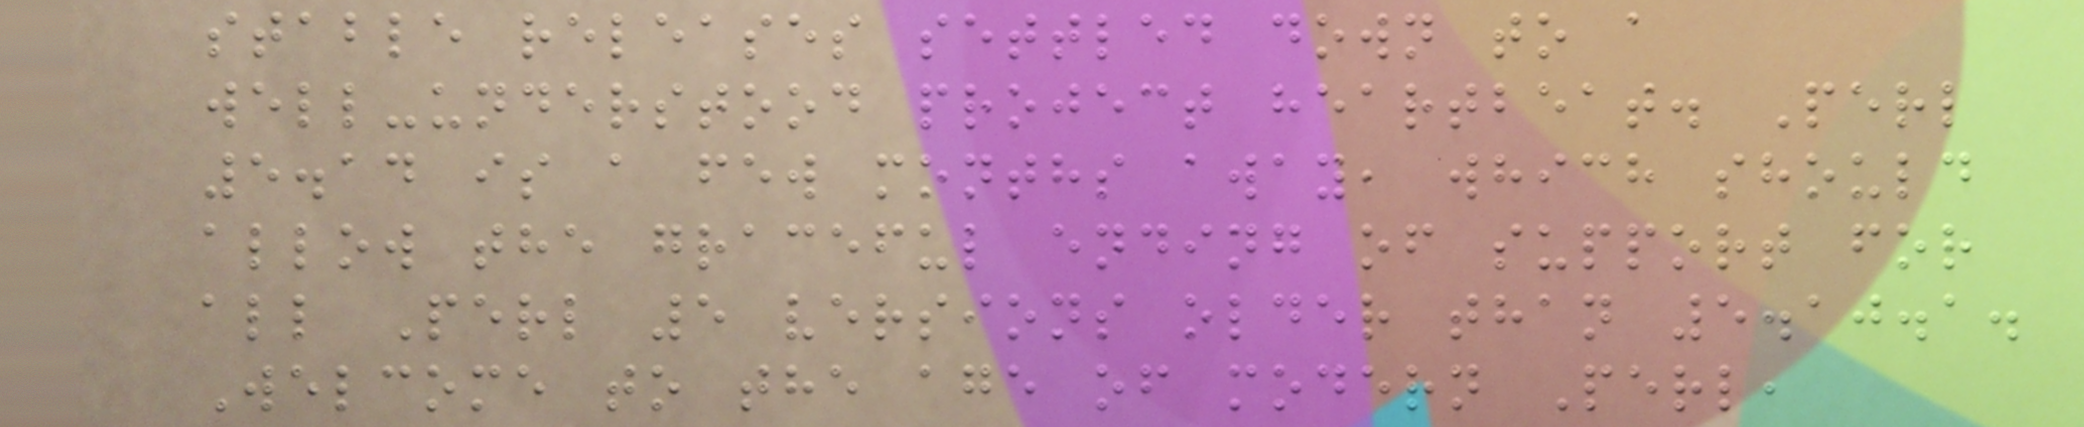stable releases settled down to a
well-understood project heartbeat. Perl
5.14 is a few months away, which should
allow the graceful ending of support for
all Perl 5 versions older than 5.10.1.
Welcome to the age of modern Perl,
